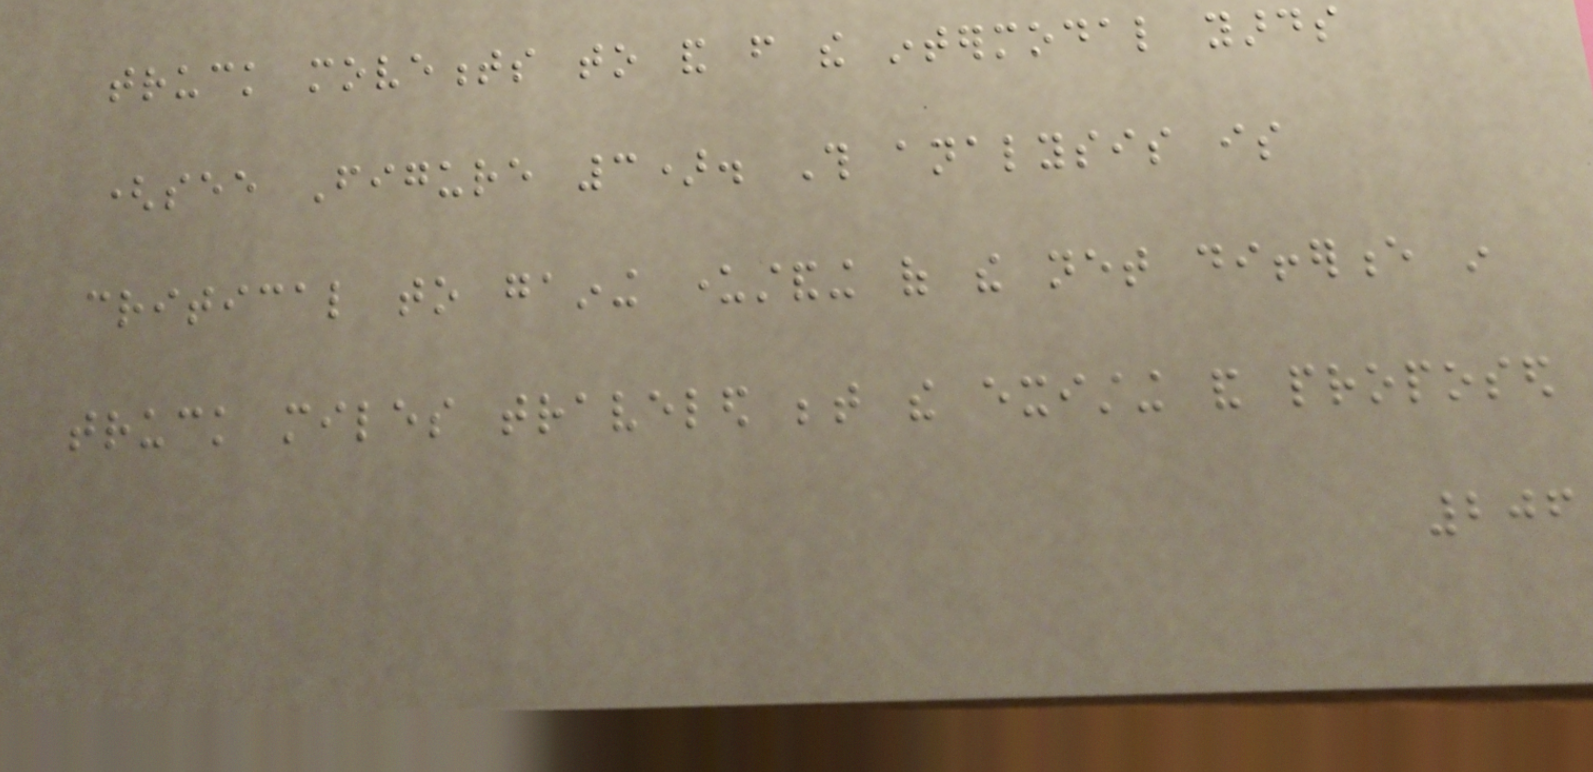truck movements to and from the intermodal yards
(see Figure 3). This analysis is
critical to gaining understanding of the net difference in
truck miles traveled between the existing and proposed
206
